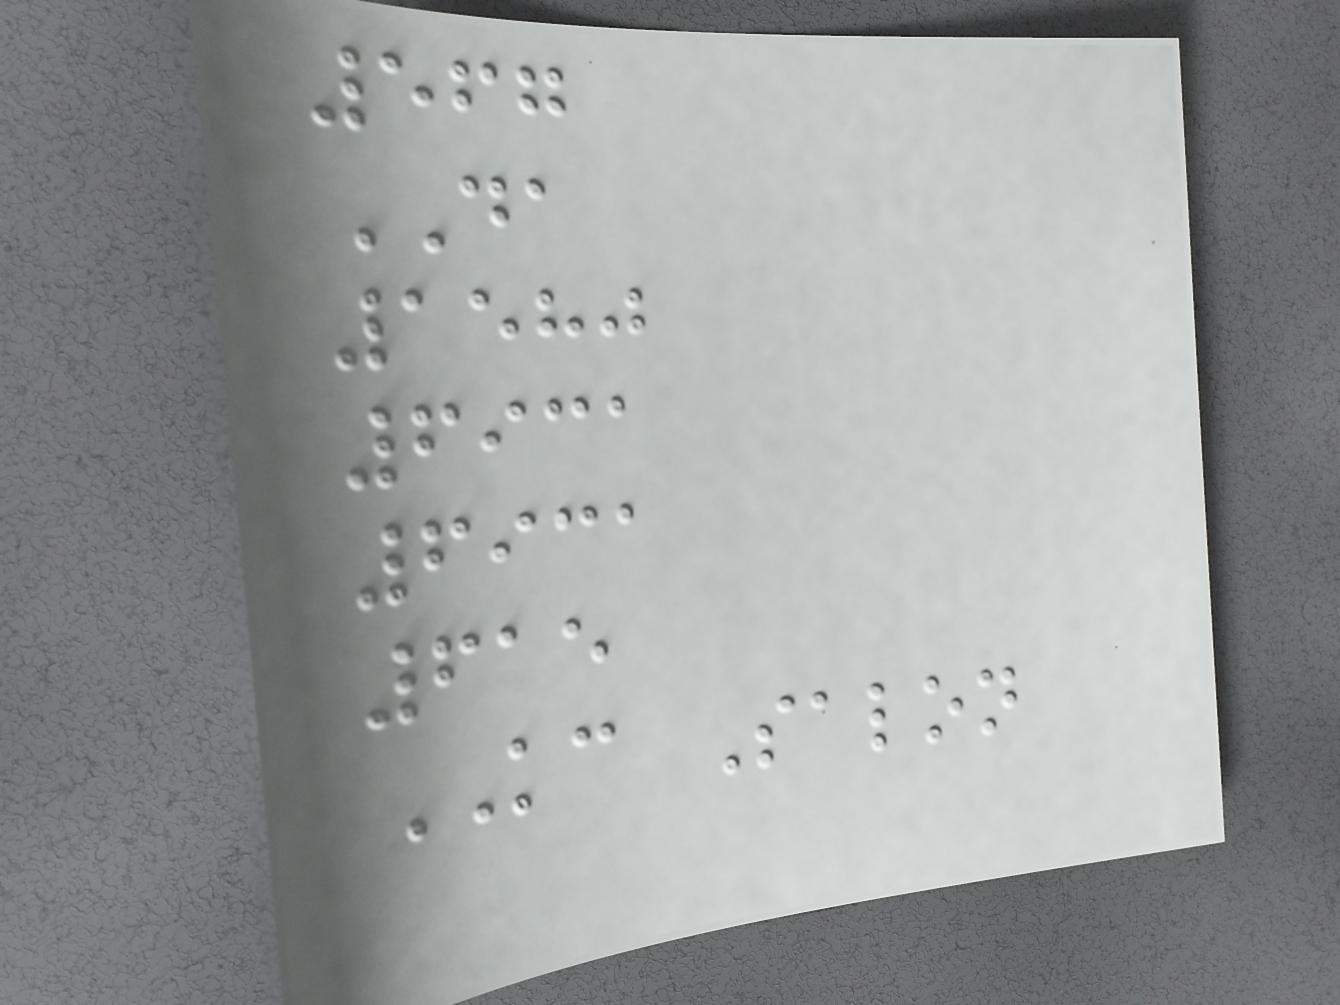567
DA
1580
6931
6931
615
KC Salon
